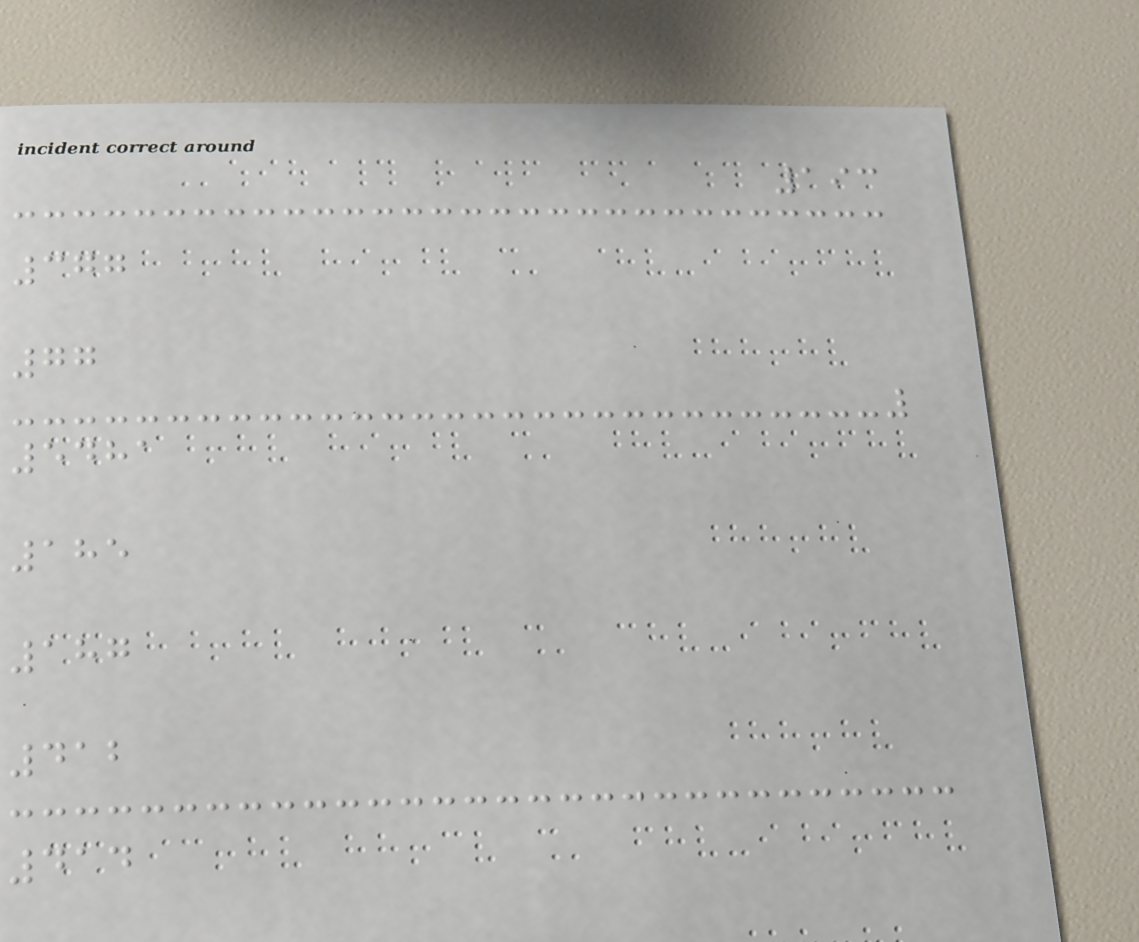193
377
77
5481
185
187
412
414
